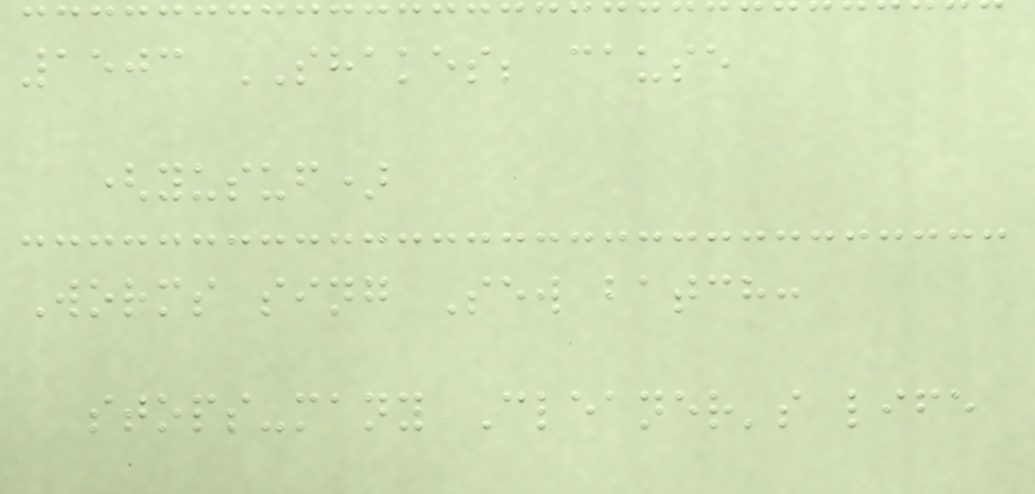1503 SHAKES; cause
(yusuf)
Worms sing Sew batch:
stops-many Cleaner's life
